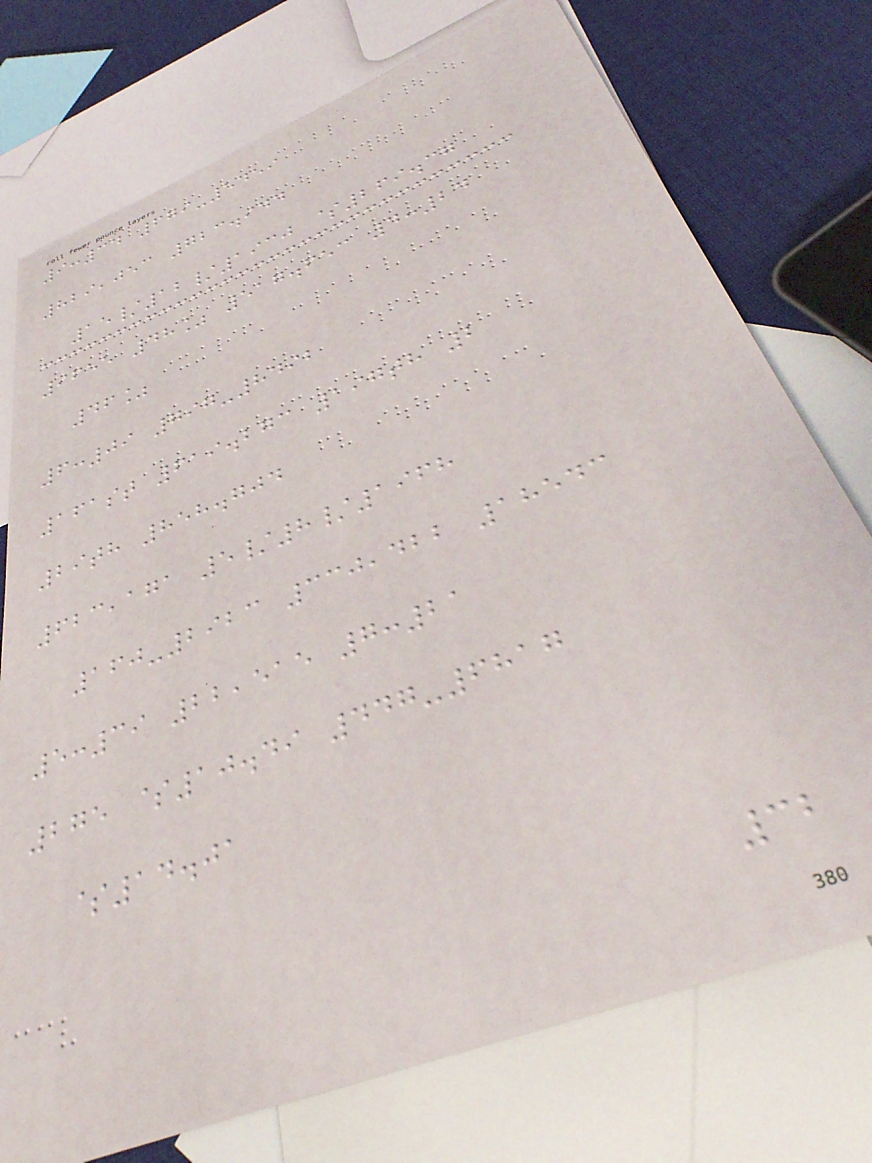9:34 679-5459
829,053 723.944
15/12/1930 $269.37
9655 48% 517.653 4:24
46%
6:09 797-8492
161st 619.273 197th 2
29th 858.704
623,171 5/8/1968
160-2923 330,422 18543
5:39 22,515 7:21
275 $10.49 447-6817
$14.01
32
